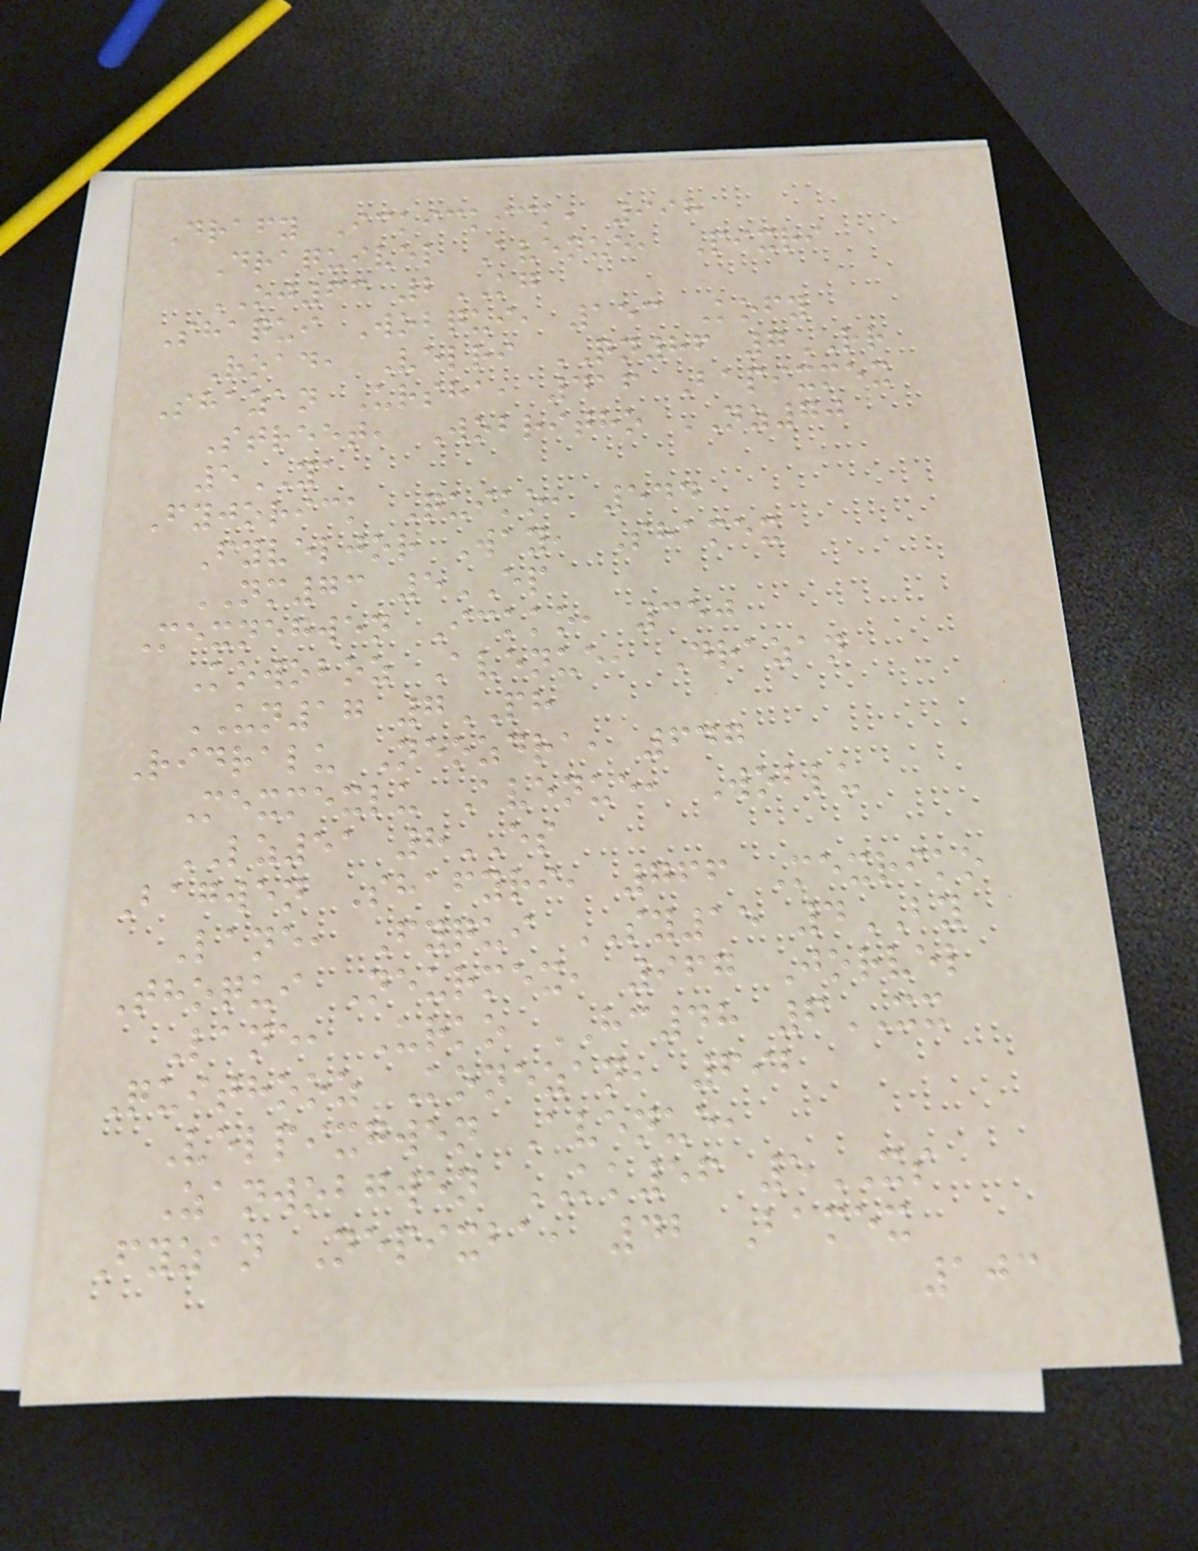Drafy Ickickick, 998
Draquivel Avenue, Pixri
OJ63 2KG
Shaqui Wobqui, 153 Kofy
Road, Velri QN86 7RR
Shazan Ursha, 416 Bapixmex
Street, Wobritho NZ70
5YA
Fyjorick Quiko, 544
Fyveljor Way, Shamex
NM73 5EP
Mexnegwen Ickko, 350
Kowoboz Avenue, Drazan
UN17 7PH
Ridralu Neozdra, 647
Mexmexlu Avenue, Woblu
LZ51 8ES
Bagwen Shafyri, 766 Mexriko
Lane, Fyqui SY15 4BY
Thoqui Neurmex, 967 Jorvel
Lane, Urko HC48 6XX
Quithooz Konezan, 692
Velpixgwen Avenue,
Zanwobgwen KK56 5XS
Fyzan Nepixba, 42 Bamex
103
